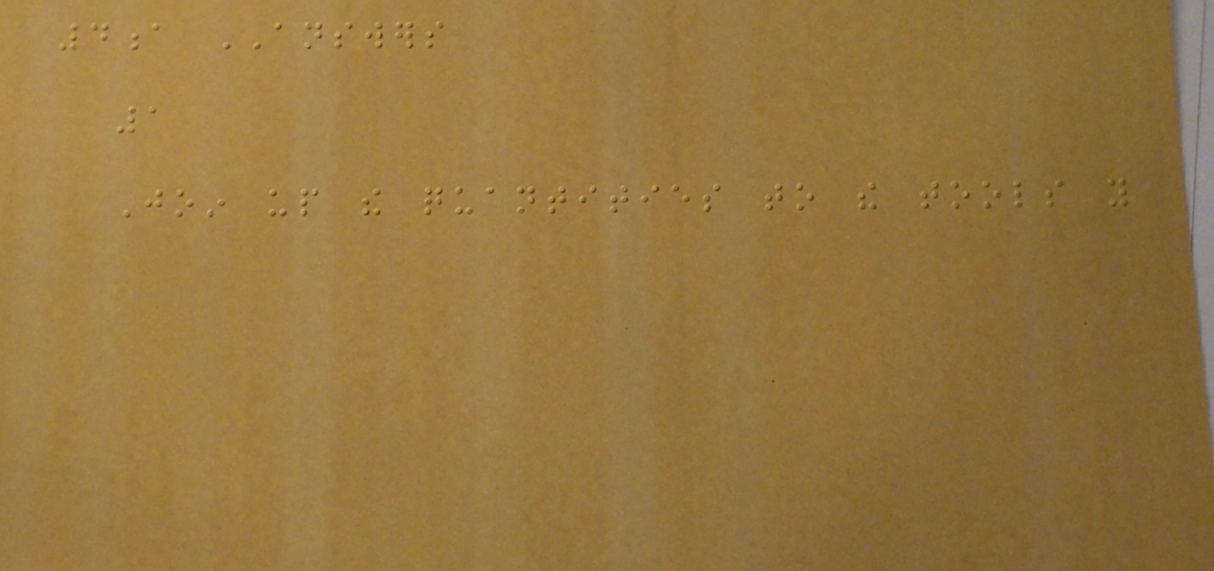4a ANSWERS
1
Join up the quantities to the tools you
